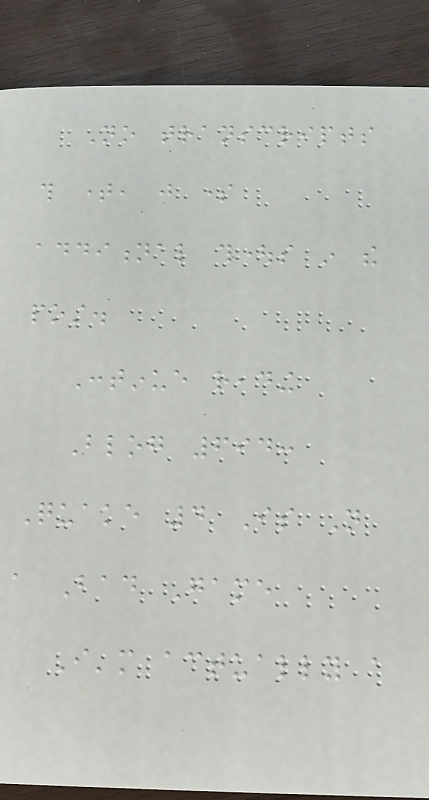No transcripts
this time, just some
additional thoughts in the
post.
Continue reading
Blog 694:
Quake 4 Is Not
a Bad Game
I'm actually a
